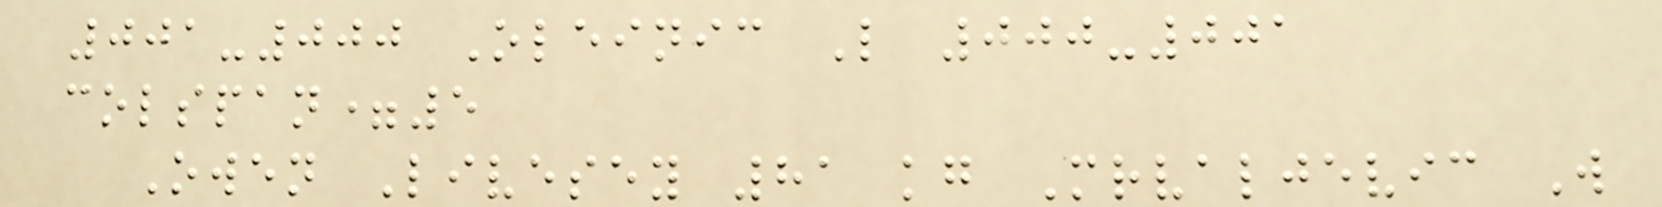001-000 Oleinic L 000-001
colspan=5
Owen Livesey 81 kg Mrvaljevic W
